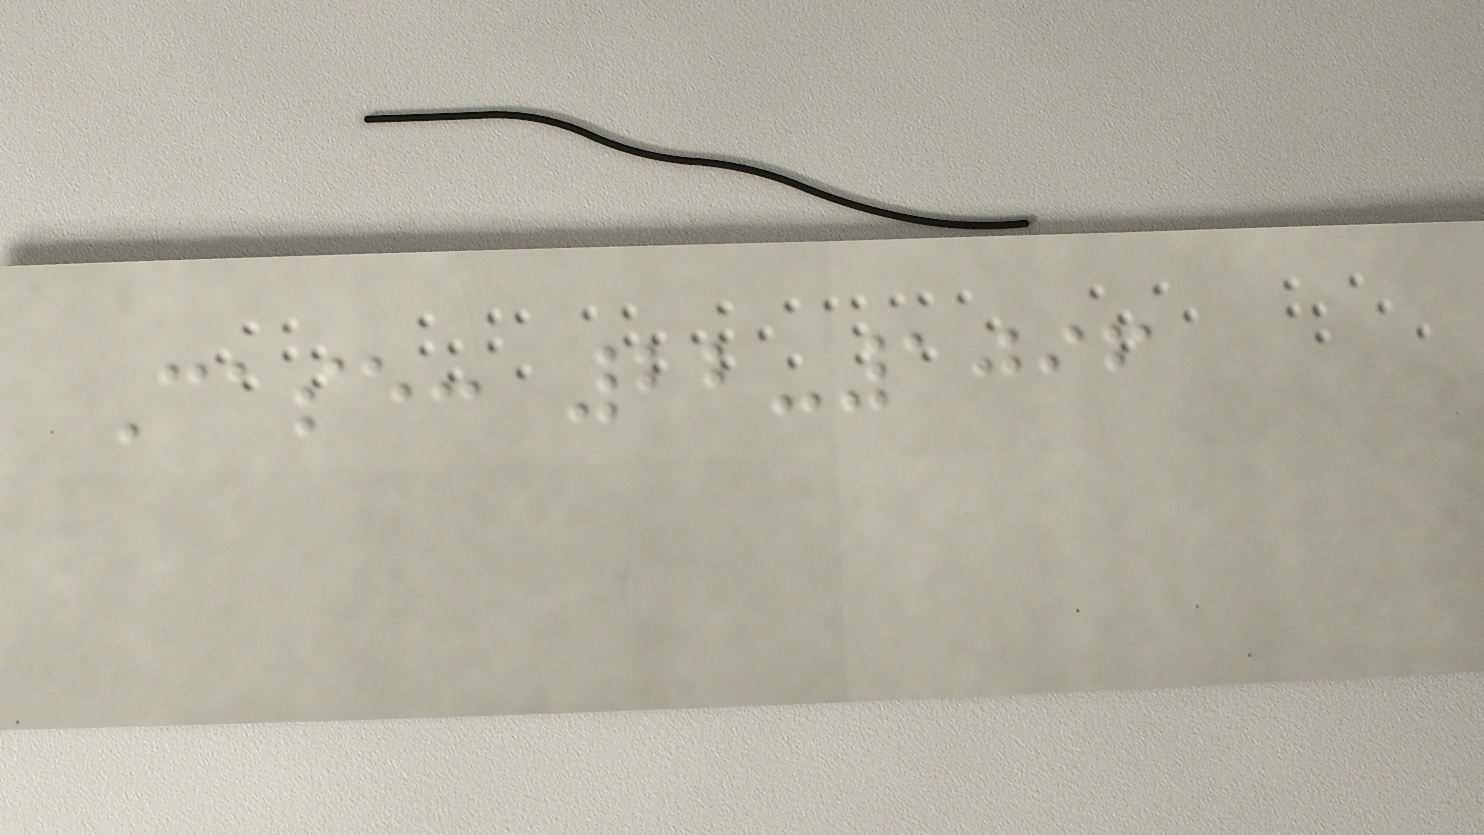Case: 22-1096
